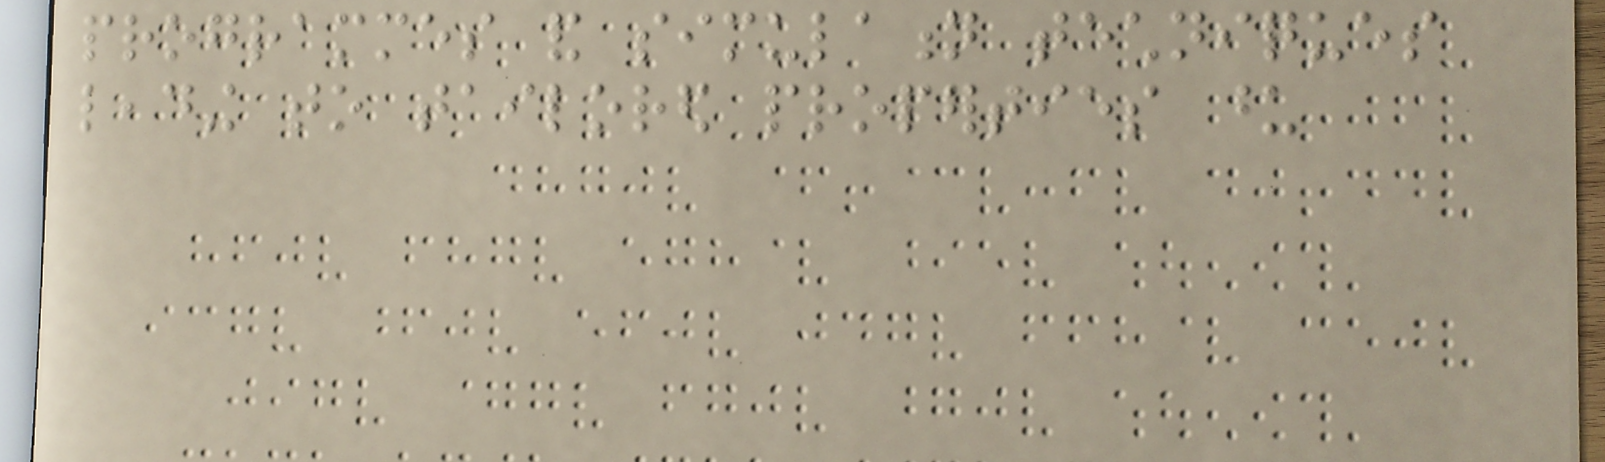programmes and simulation techniques
leading to tailored properties upon
